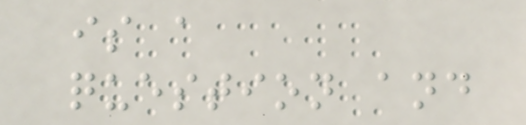is a
question and
